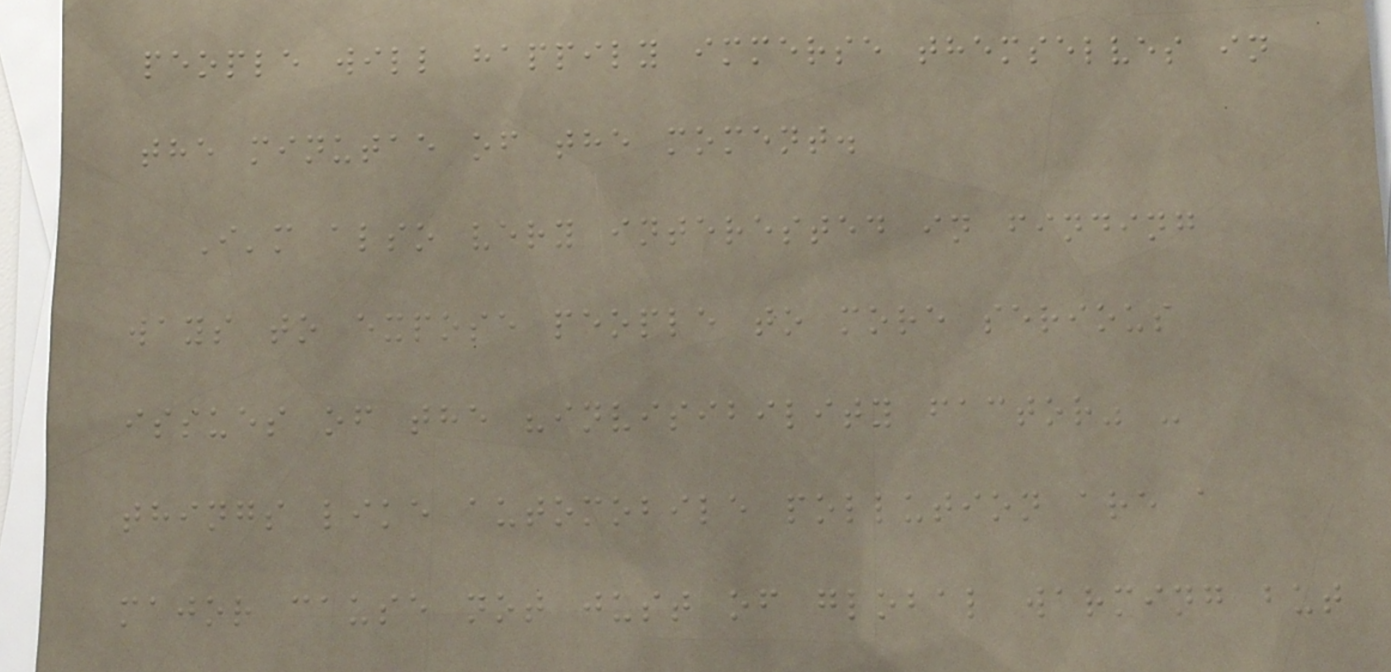people will happily immerse themselves in
the minutae of the moment.
I'm also very interested in finding
ways to expose people to more serious
issues of the "invisibility factor" -
things like automobile pollution are a
major cause not just of global warming but
